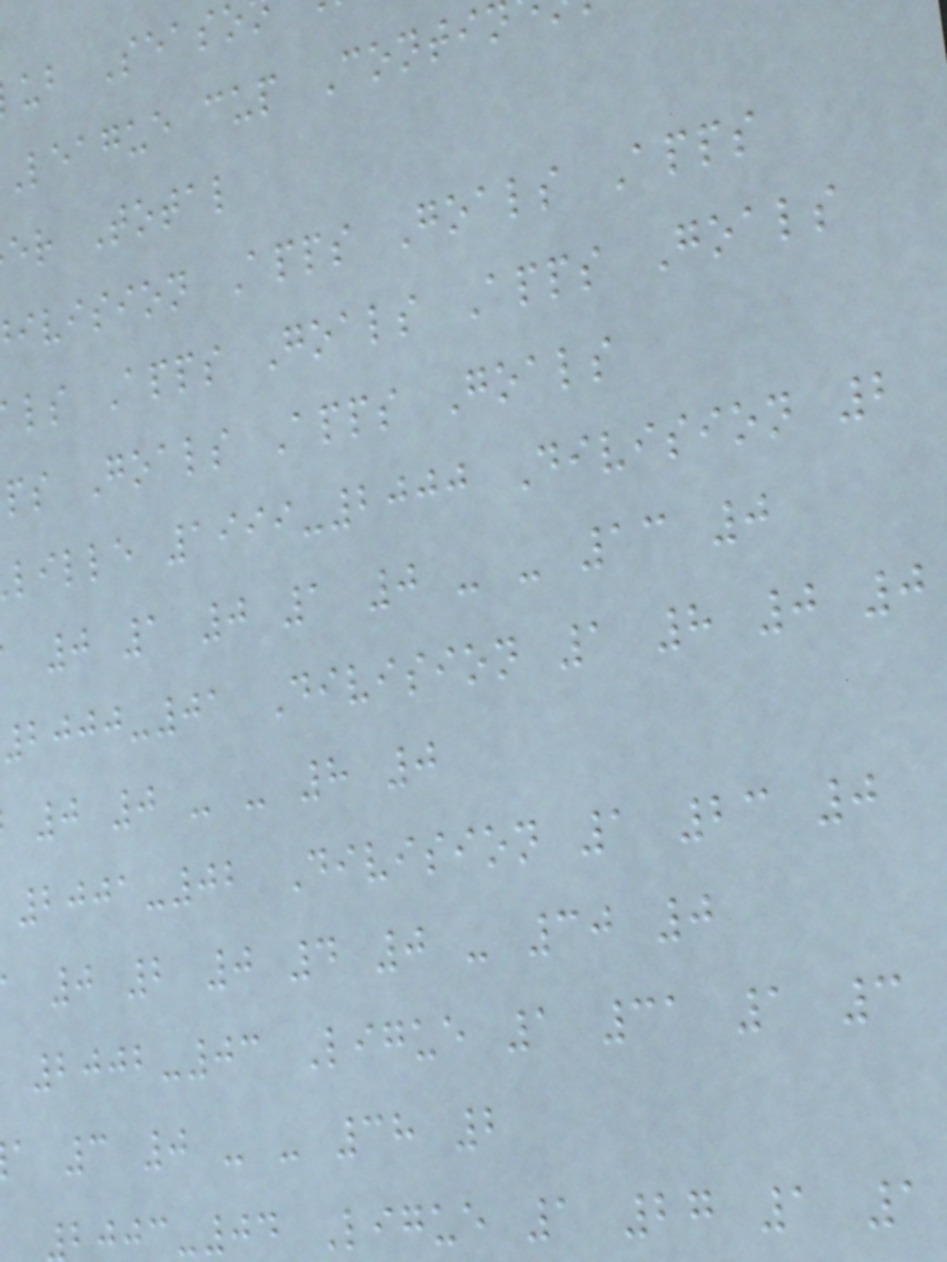ub Seaso
League cup Conti
er Total
ivision Apps Goals Apps
ls Apps Goals Apps Goals
ps Goals Apps Goals
lille 1999-2000 Division 2
0 1 0 1 0 - - 13 0
2000-01 Division 1 8 0 0
0 0 - - 8 0
2001-02 Division 1 23 0
0 2 0 4 0 - 30 0
2002-03 Ligue 1 31 1 3
a 3 0 - - 38 2
2003-04 Ligue 1 27 1 1
